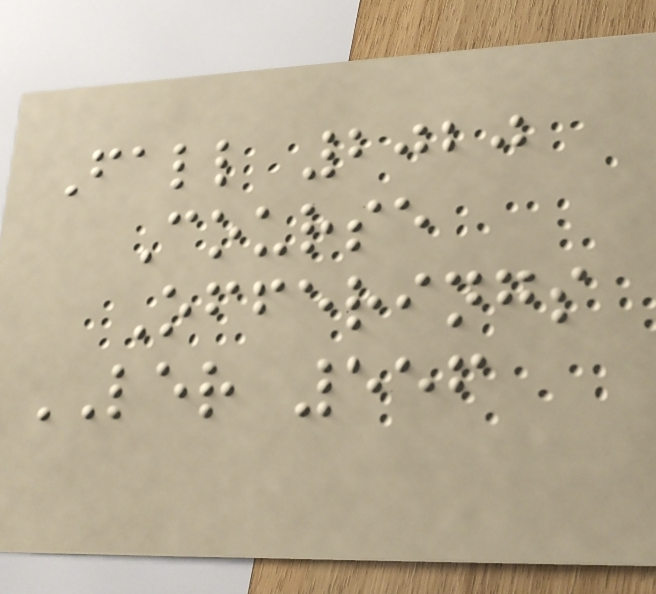Fall 2020
Course
Offerings
LER 556
